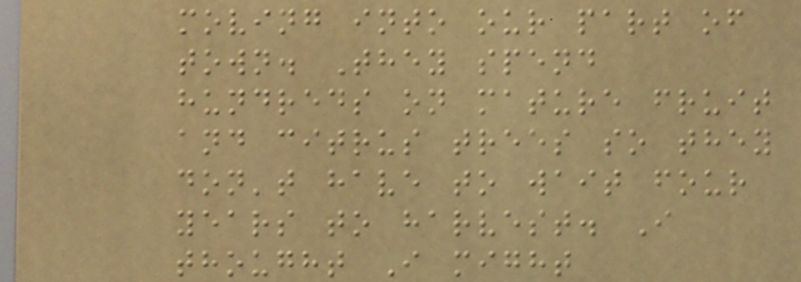moving into our part of
town. They spend
hundreds on mature fruit
and citrus trees so they
don't have to wait four
years to harvest. I
thought I might
